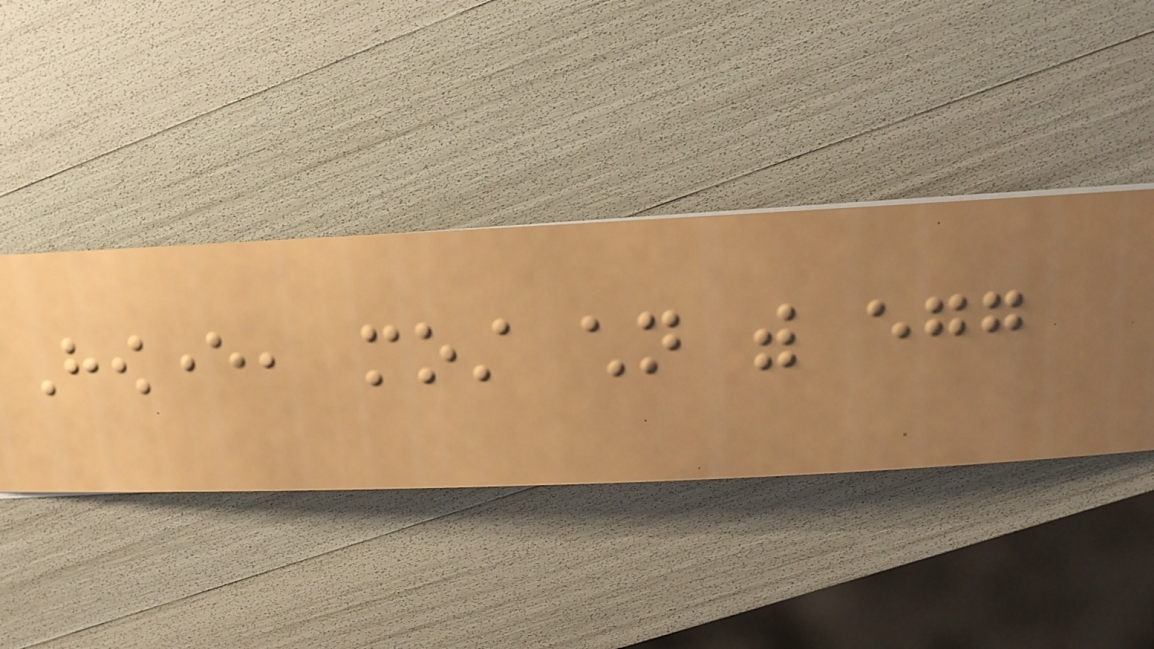However, most children with egg
